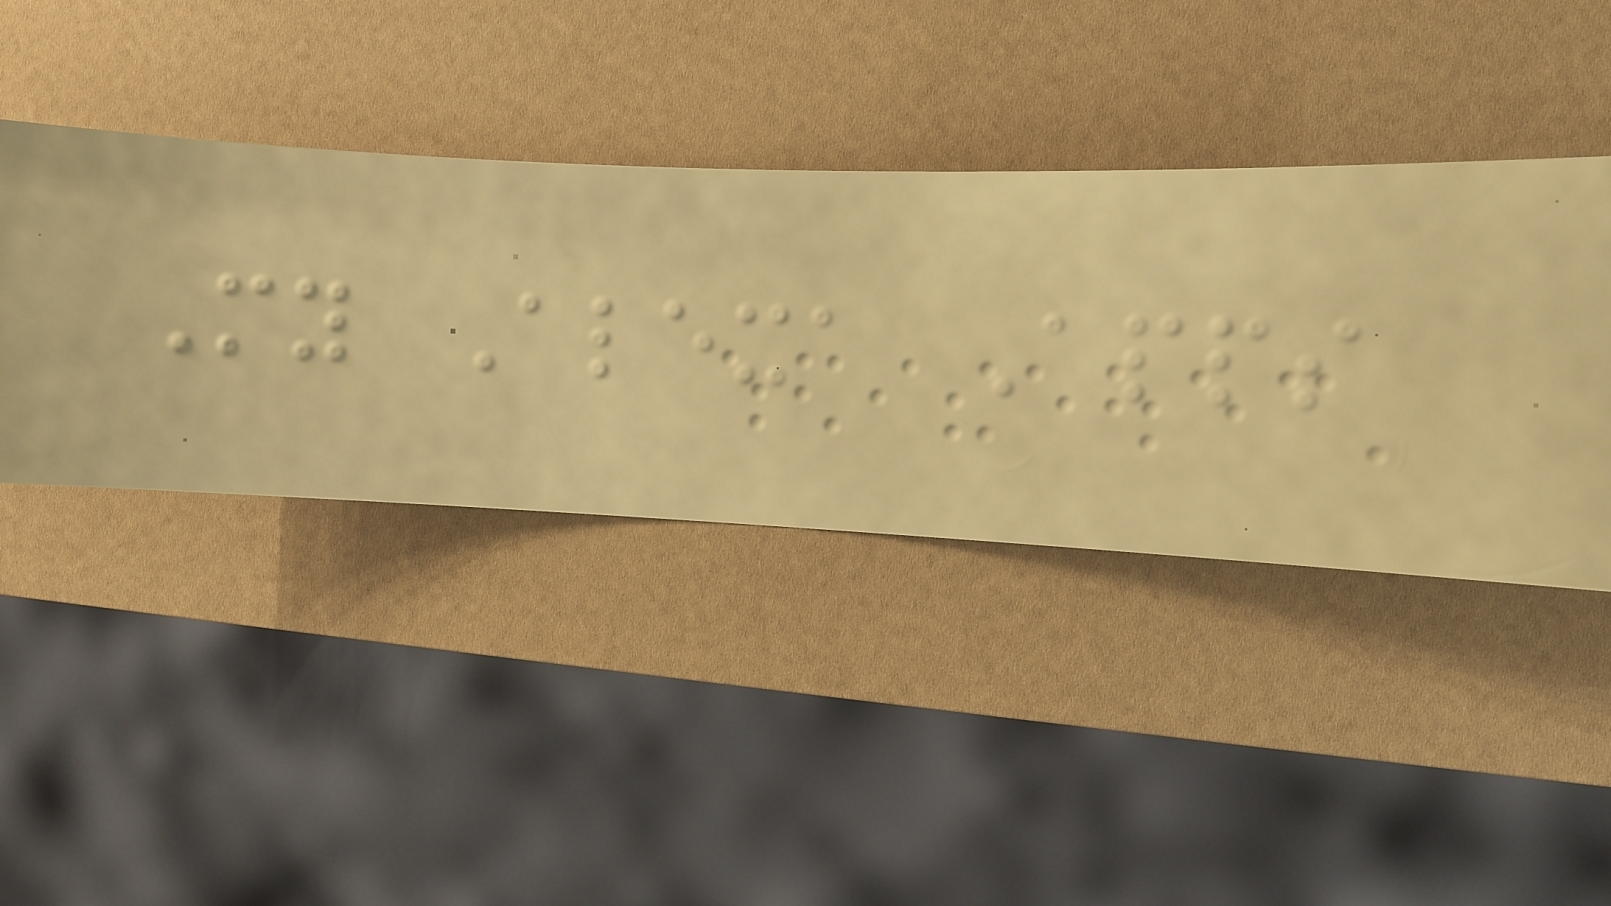My Alexa Apps
